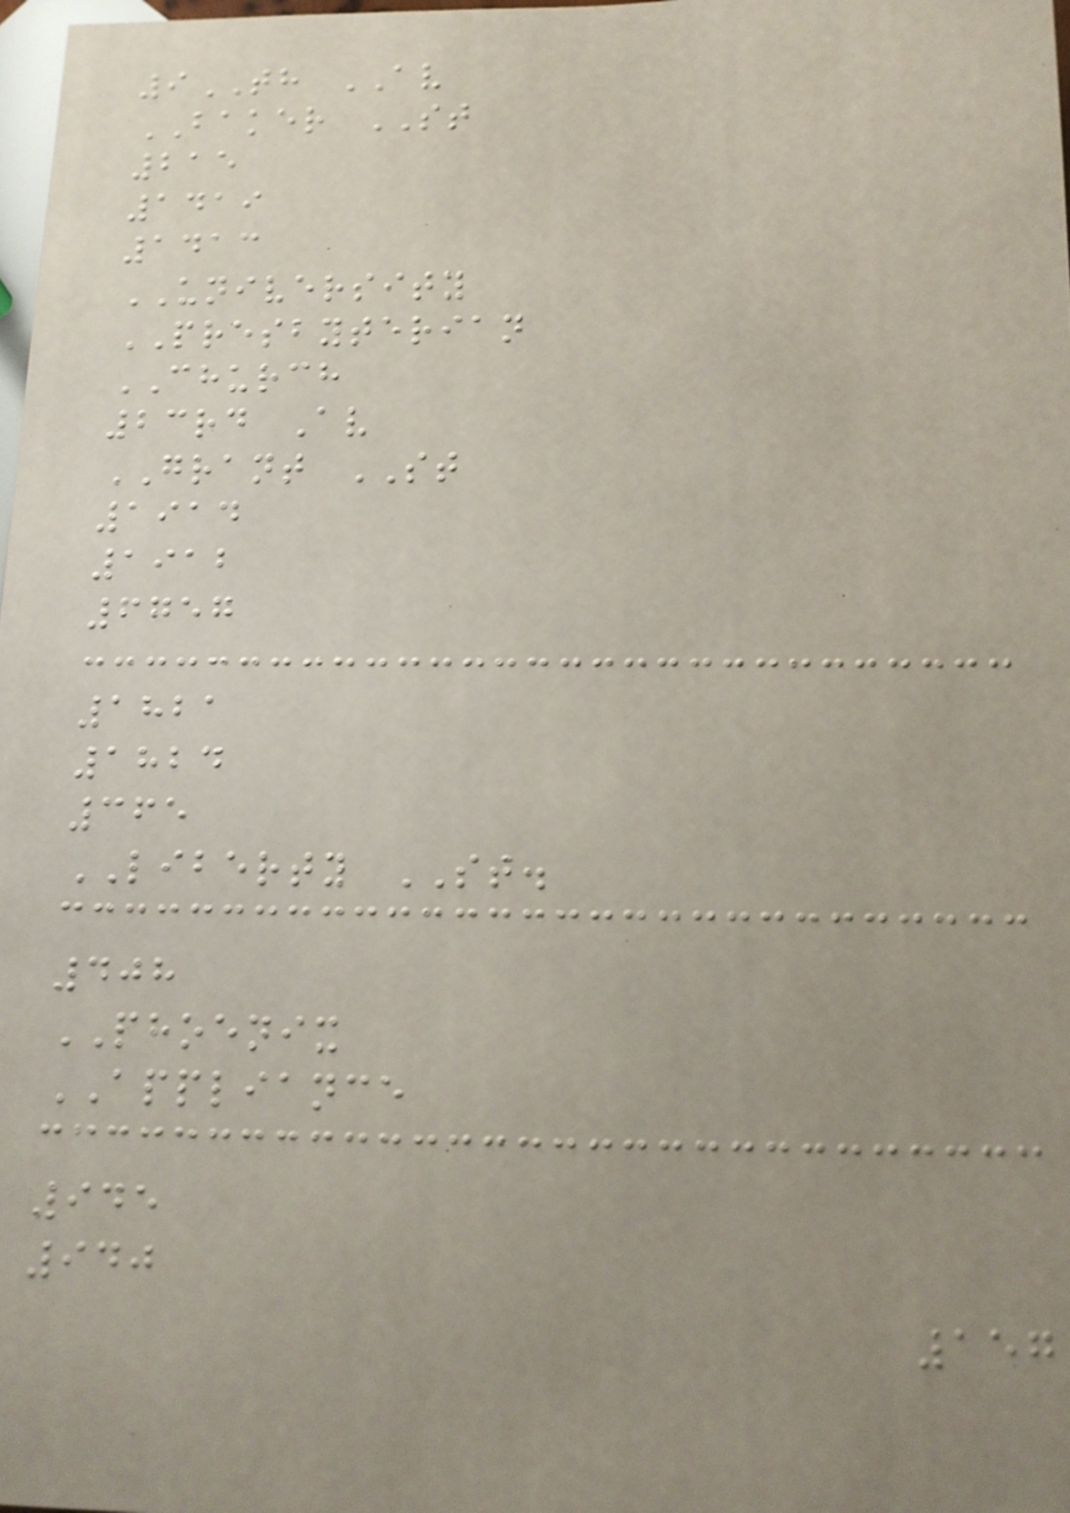9TH AV
BAKER ST
215
1419
1413
UNIVERSITY
PRESBYTERIAN
CHURCH
23rd Av
GRANT ST
1914
1912
6757
1821
1824
365
LIBERTY ST.
408
PHOENIX
APPLIANCE
945
940
157
